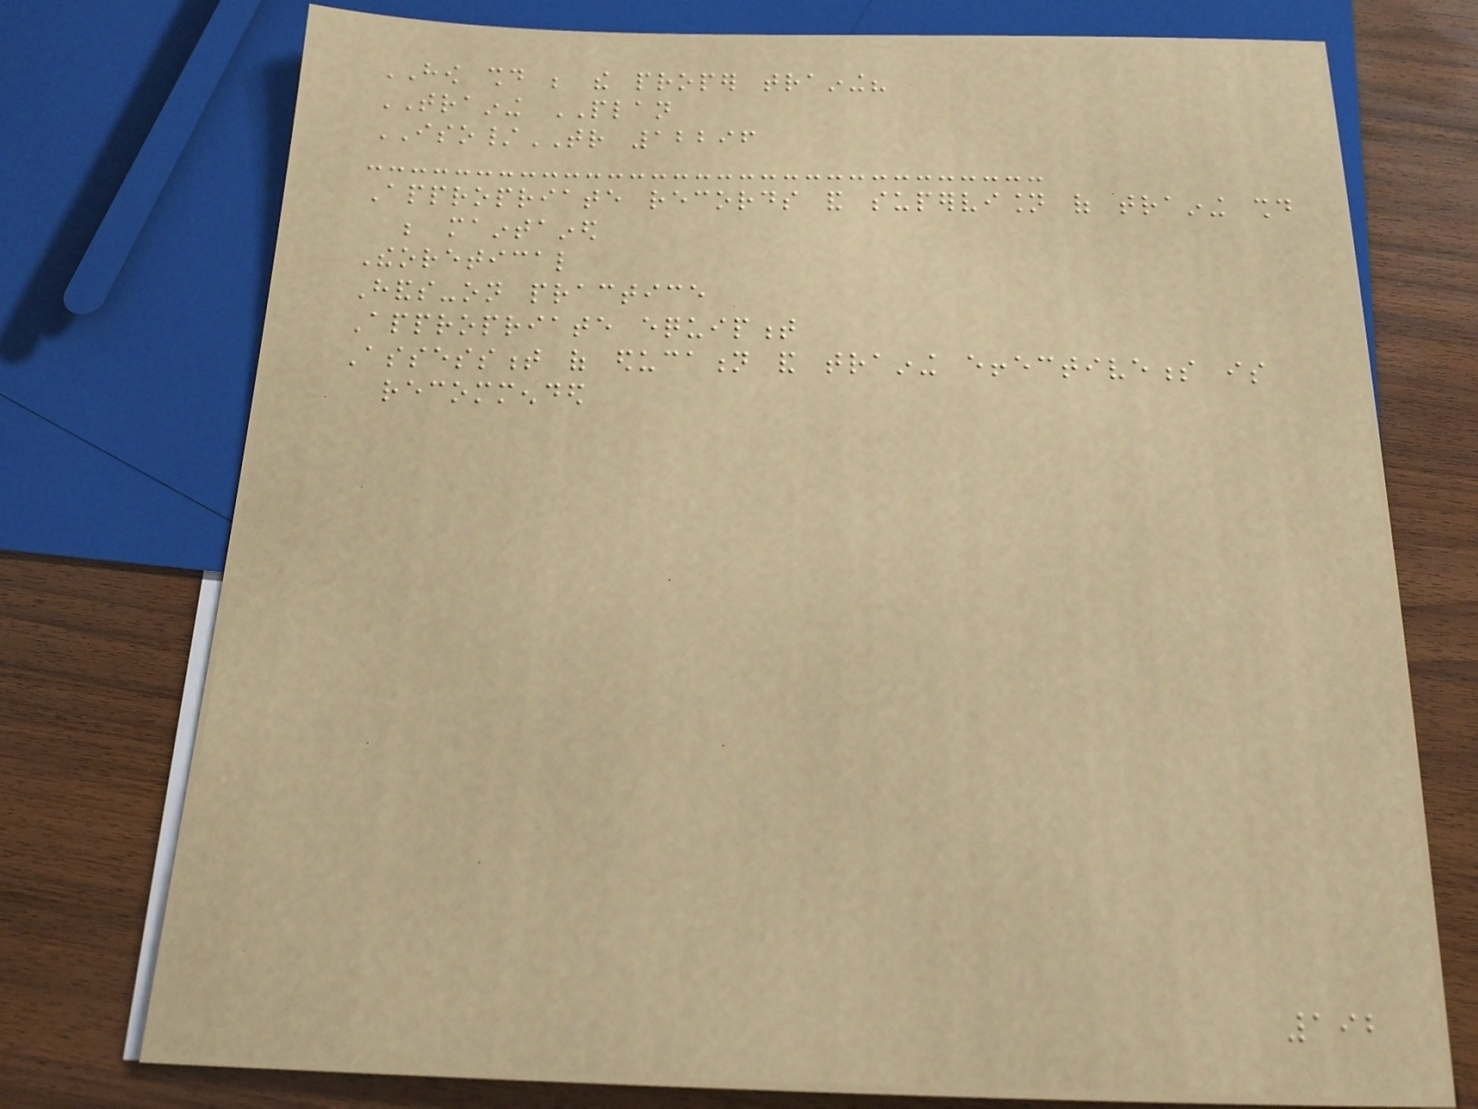HOW should be the proper training?
TRAINING PLAN
ISO/TR 12296
Appropriate records and supervision of training should
be maintained
Theoretical
Hands-on practice
Appropriate equipment
Assessment of education and training effectiveness is
recommended
192
